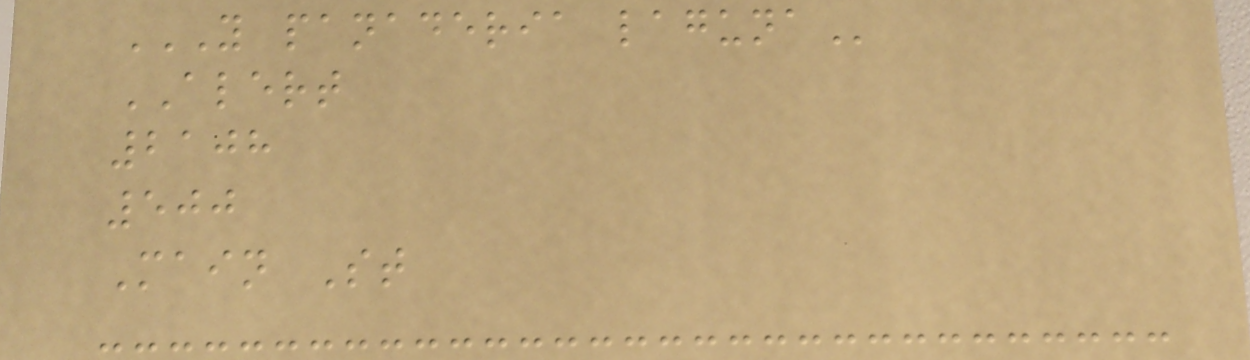Y PANADERIA LAGUNA
ALERT
2108
500
Main St
